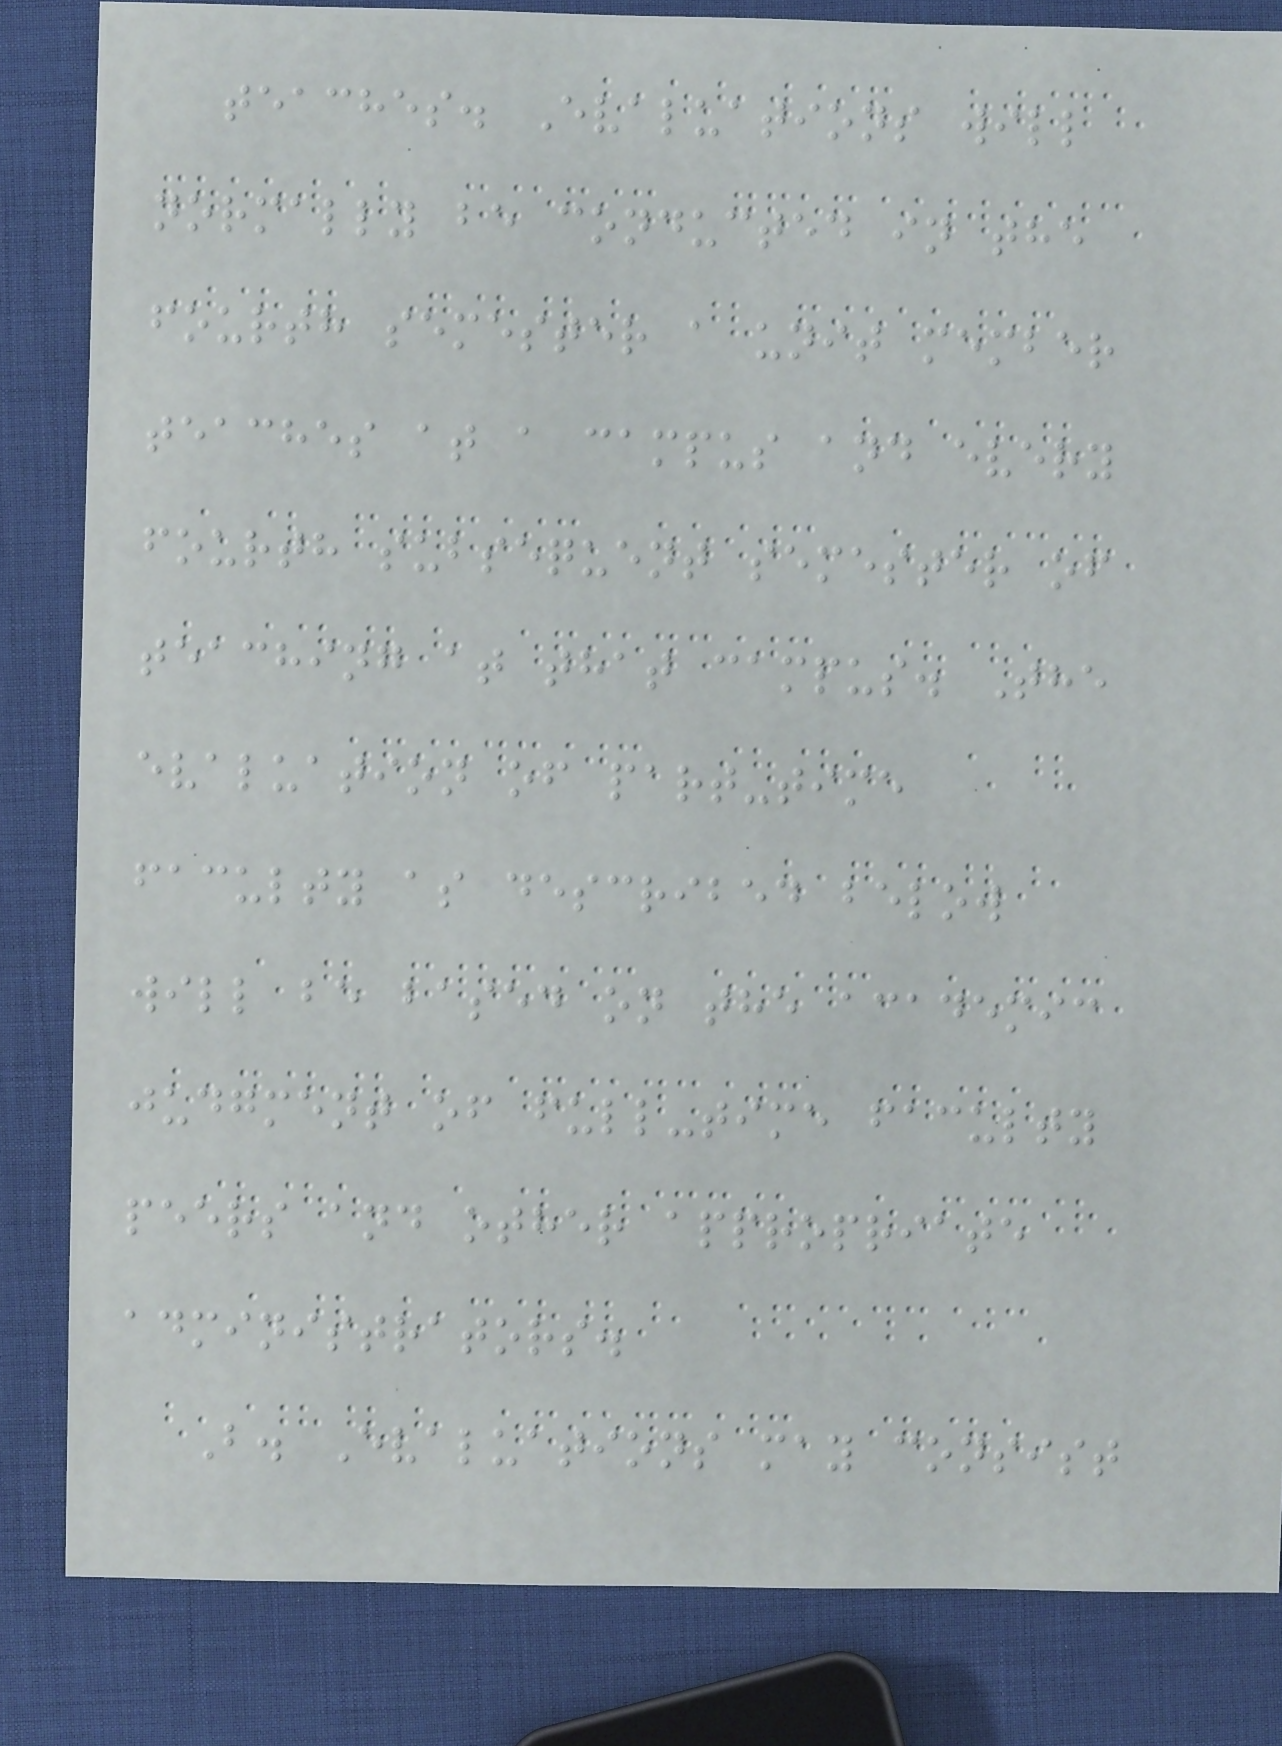teaches. Evaluations will
normally be conducted in the
fourth semester a unit member
teaches at a campus and every
fourth subsequent semester of
teaching at that campus. The
evaluation of part-time
faculty as described below
will be based on the academic
judgment of full-time faculty
peers and other appropriate
administrators.
B. Evaluations may consist
